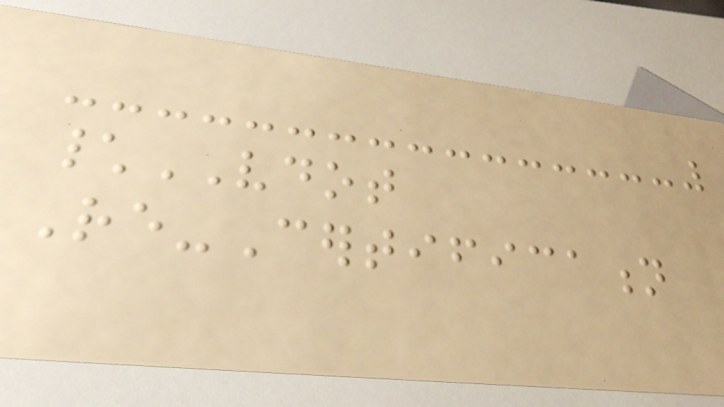\VDOT
Re-Certification
